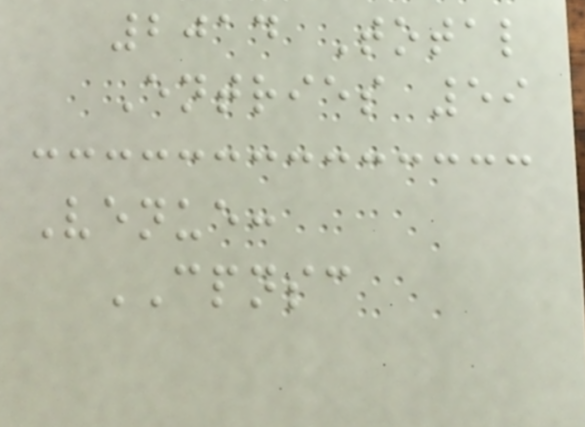2014 Total
Entries 59
Venue:
CPNSC
